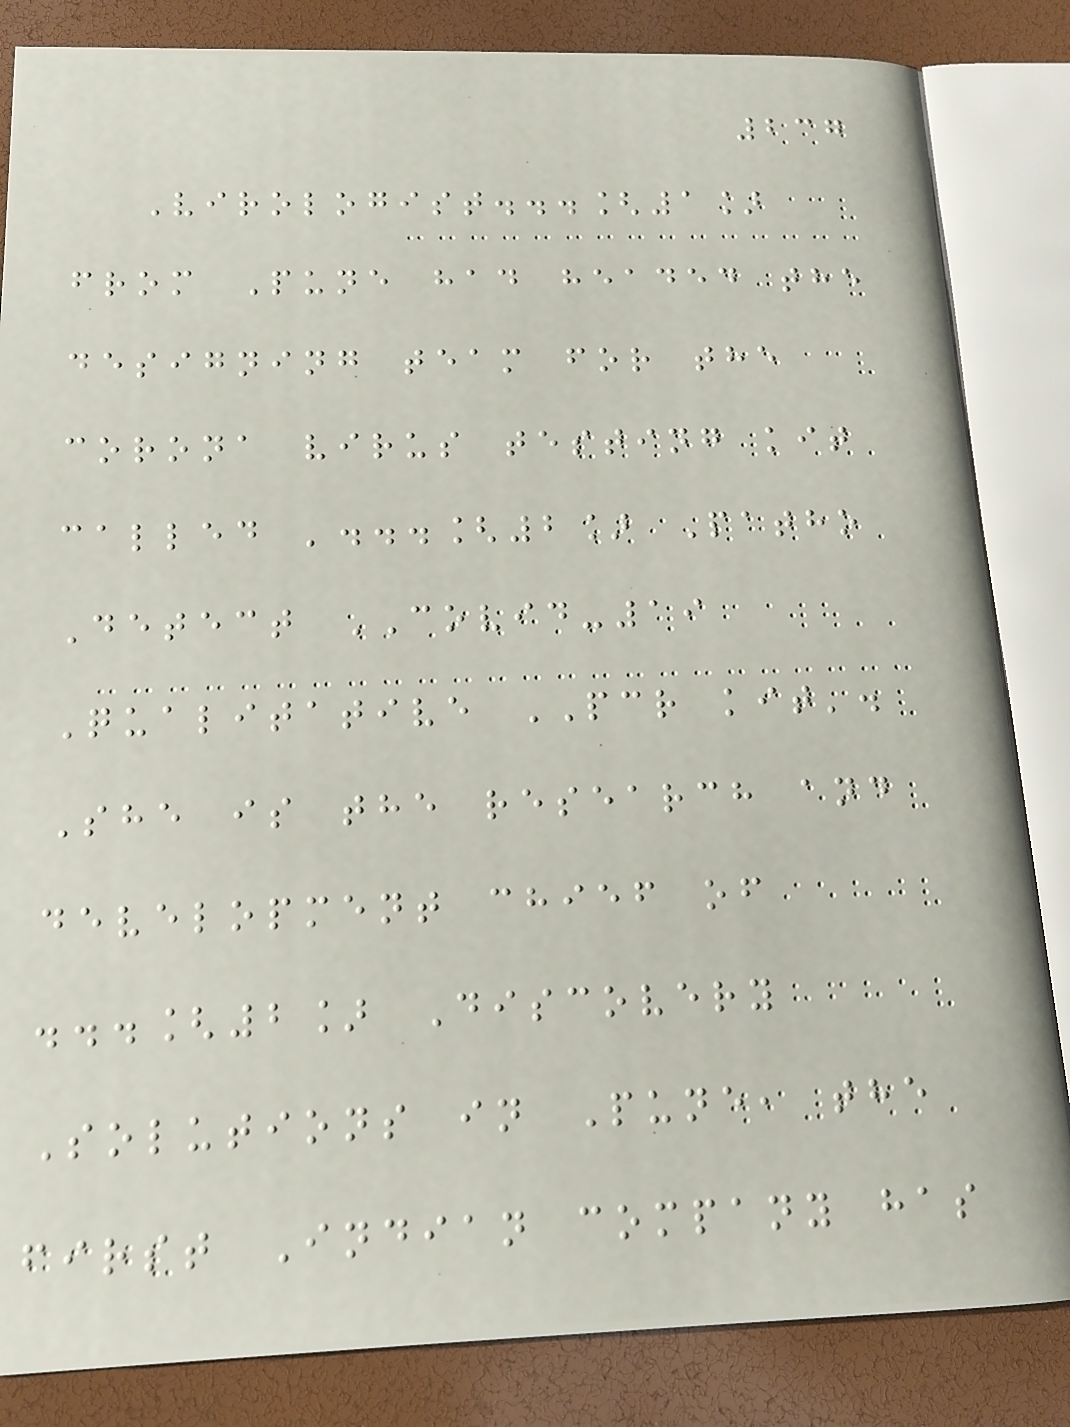237
Virologist...[1]
from Pune had headed the
designing team for the
corona virus testing kit
called '...[2] Patho
Detect COVID-19
Qualitative PCR kit'.
She is the research and
development chief of
...[2] Discovery
Solutions in Pune, the
first Indian company has
